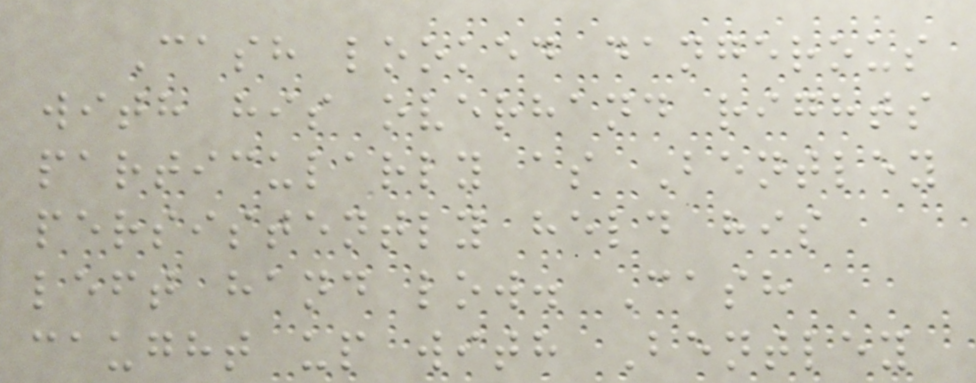Cash looked dangerous
with his overhand rights
particularly as Bentley
persistently held his
left hand low. Cash
caught up with Bentley
